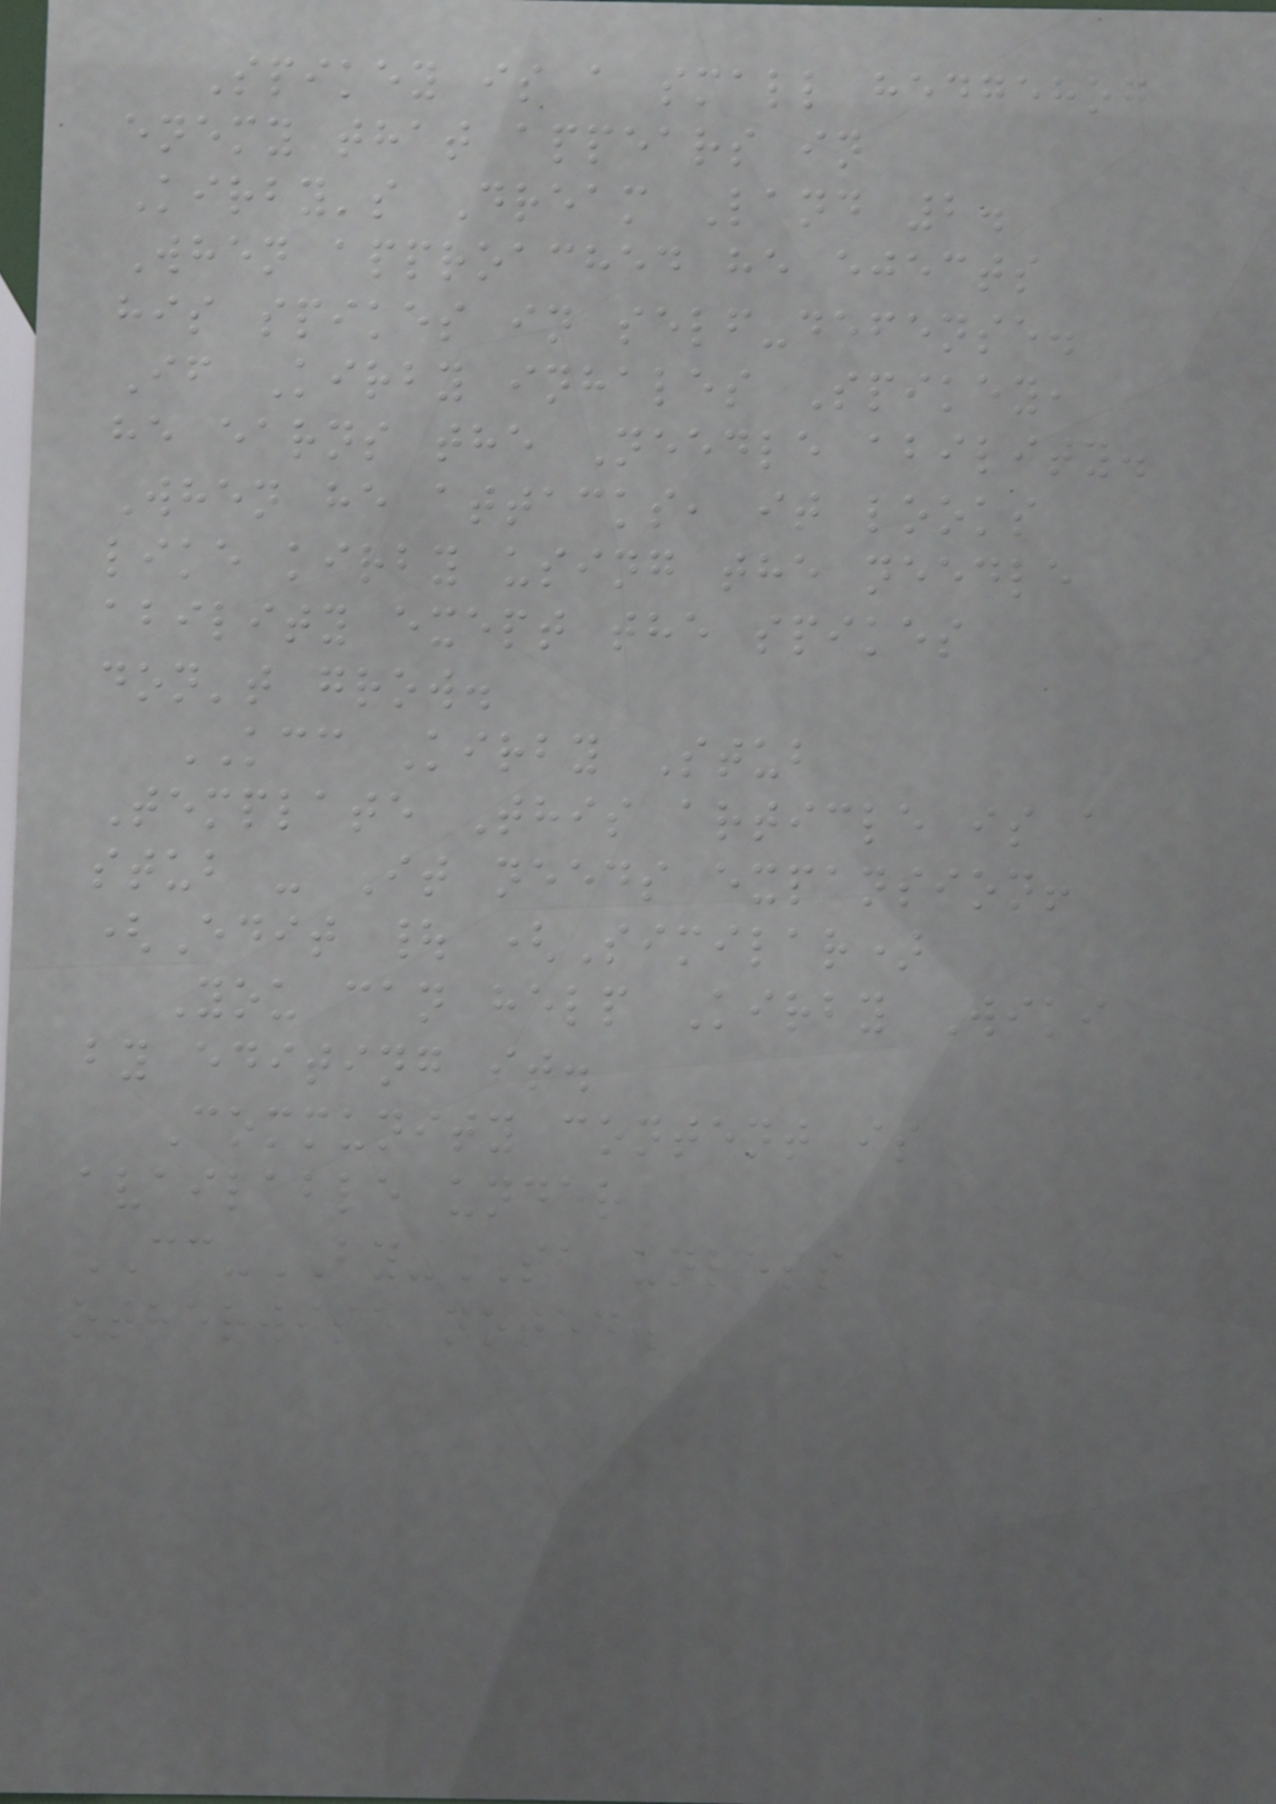Spikey is a small hedgehog
enemy that appears in
Kirby's Dream Land 2.
When approached he ejects
his spikes in self-defense.
If Kirby inhales Spikey,
he earns the Needle ability.
When he attacks, it looks
like kirby using the needle
ability exept the spikes
don't grow.
KCC Kirby Stub
Template This article is a
stub - It needs expansion!
(Edit | (Similar)
You can help Kirby Wiki
by editing it.
Community content is
available under
CC-BY-SA unless
otherwise noted.
